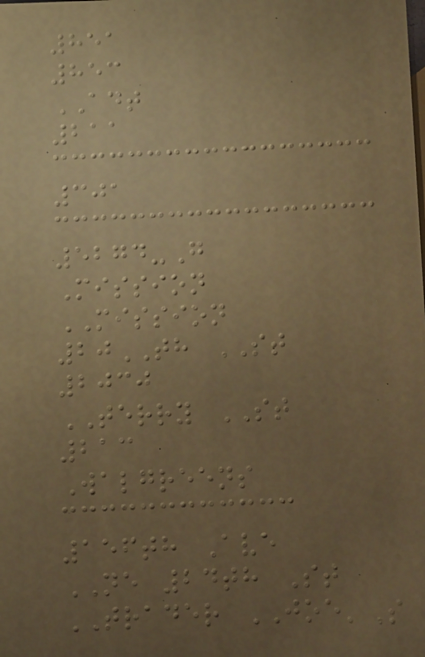851
853
ADT
211
301
5274-G
Mission
MISSION
20TH ST
2030
TERRY ST
213
Walgreens
156th Ave
NE 24th St
TRADER JOE'S
